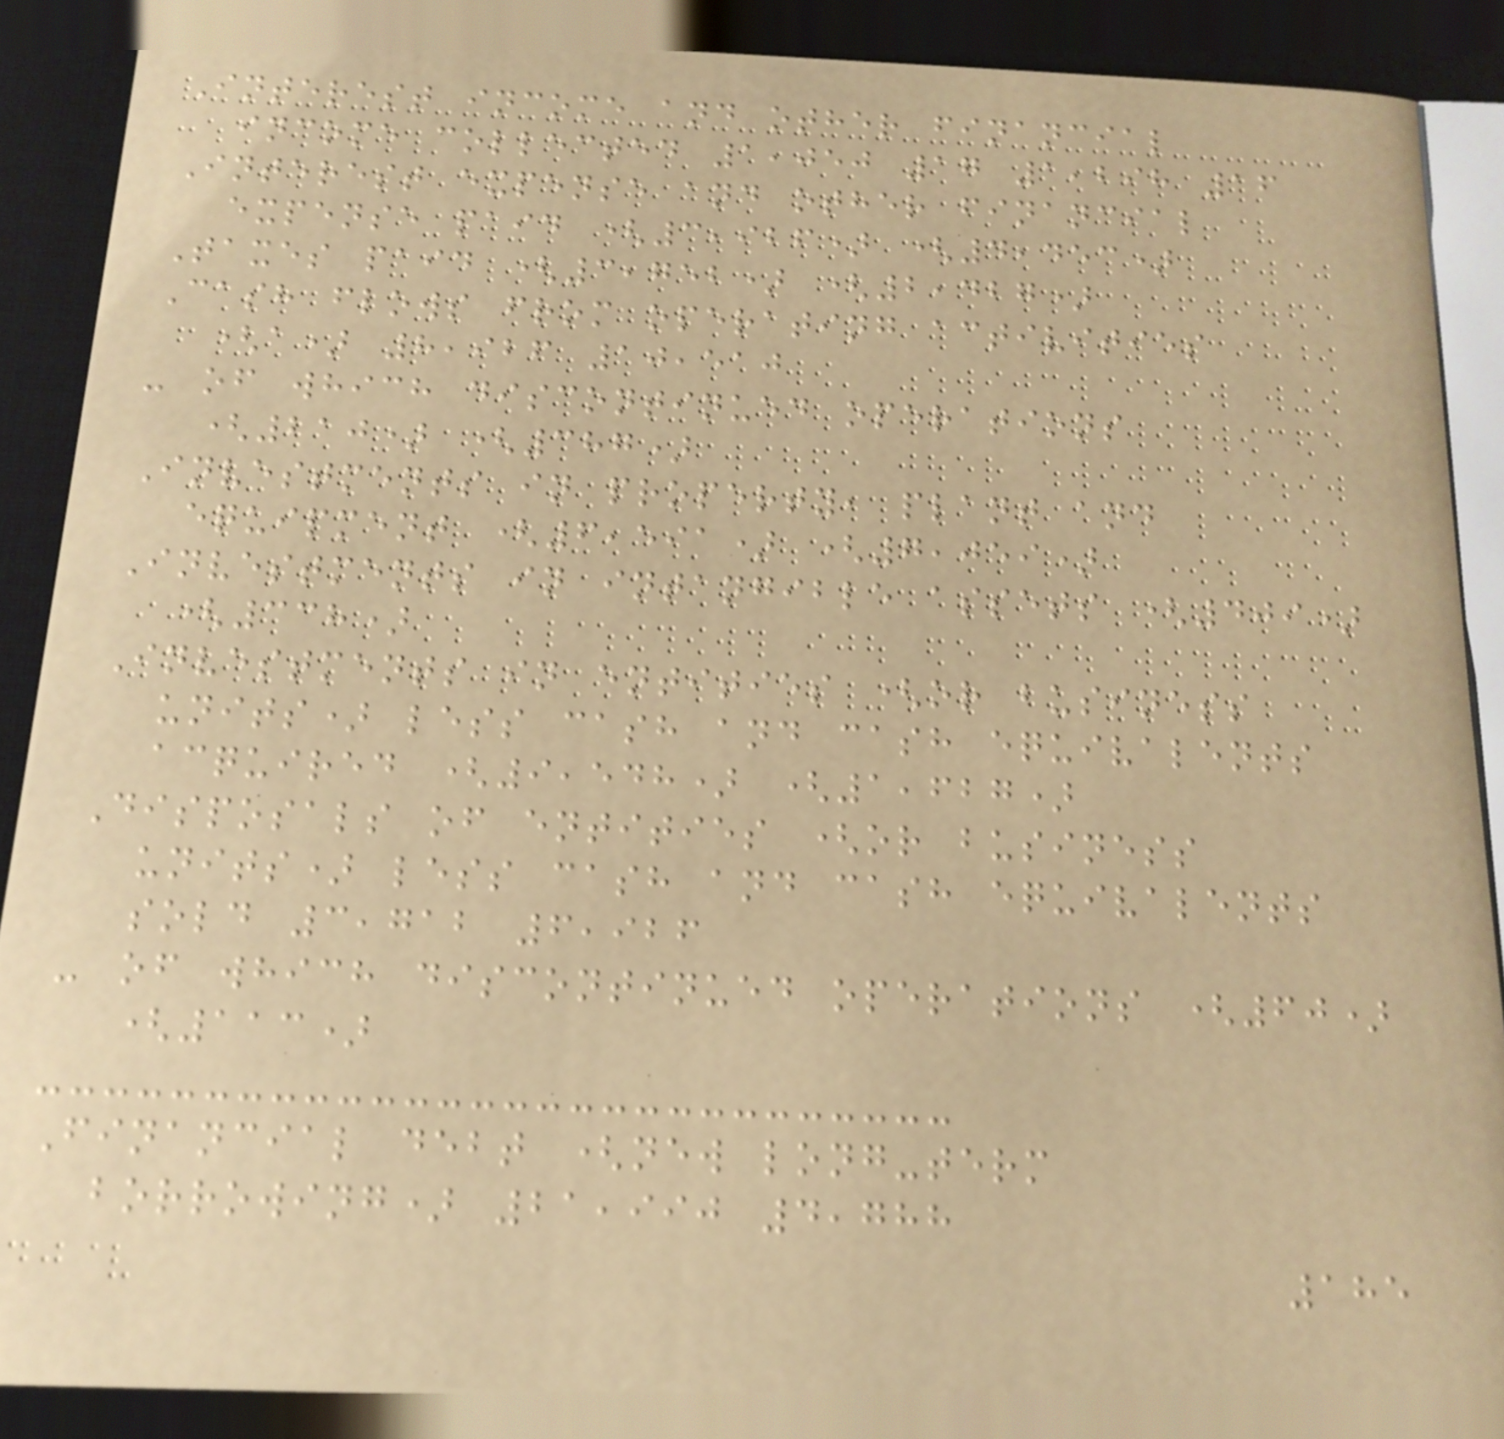Interest income and other financial
income collected 1,050 17 1,298 16
Interest expense and other financial
expense paid (3,926) (4,453)
Taxes paid (3,752) (2,427)
Cash flows from operating activities
(a) 8,926 10,510
- of which discontinued operations
(210) (387)
Investments in property, plant and
equipment (6,591) (7,059)
Investments in intangible assets (409)
(338)
Investments in entities (or business
units) less cash and cash equivalents
acquired (9,548) (1,627)
Disposals of entities (or business
units) less cash and cash equivalents
sold 3,712 6,926
- of which discontinued operations (60)
(113)
Financial debt (new long-term
borrowing) 21,990 4,788
185
